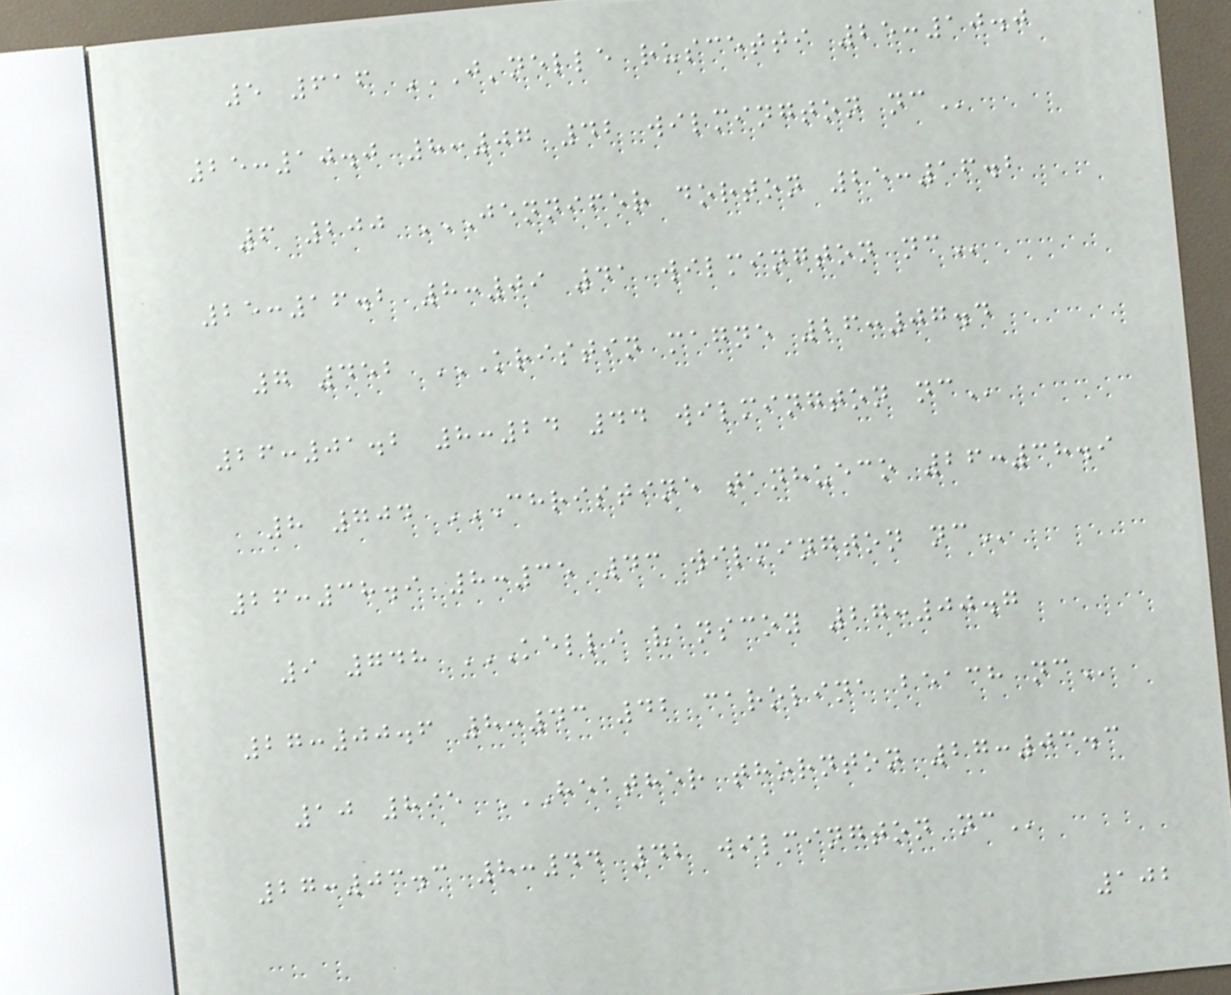5 616 J'NELLE RUSCETTI 25:10.0
25:10.0 8:07 42 WILMINGTON NC
6 200 JENNIFER DORTON 25:16.2
25:16.2 8:09 41 WILMINGTON NC
7 452 KRISTIN MAGNE 26:07.4
26:01.2 8:24 44 WILMINGTON NC
8 704 CHRISTINE TANHUECO 26:38.9
26:38.9 8:35 43 WILMINGTON NC
9 748 KELLI VANSCOY 27:00.7
27:00.6 8:43 42 CAROLINA BEACH NC
10 895 HEATHER THORNTON 27:03.3
27:03.3 8:44 42 WILMINGTON NC
102
